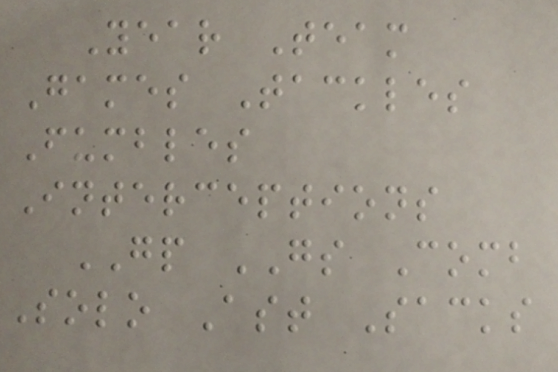Year Team
Games Tackles
Fumbles
Interceptions
GP GS Comb
Solo Ast Sacks
